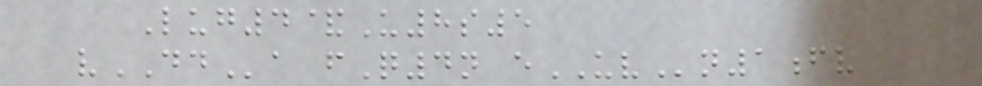Lug4&U8s5
vDDa fQ4n eUVn1fv
